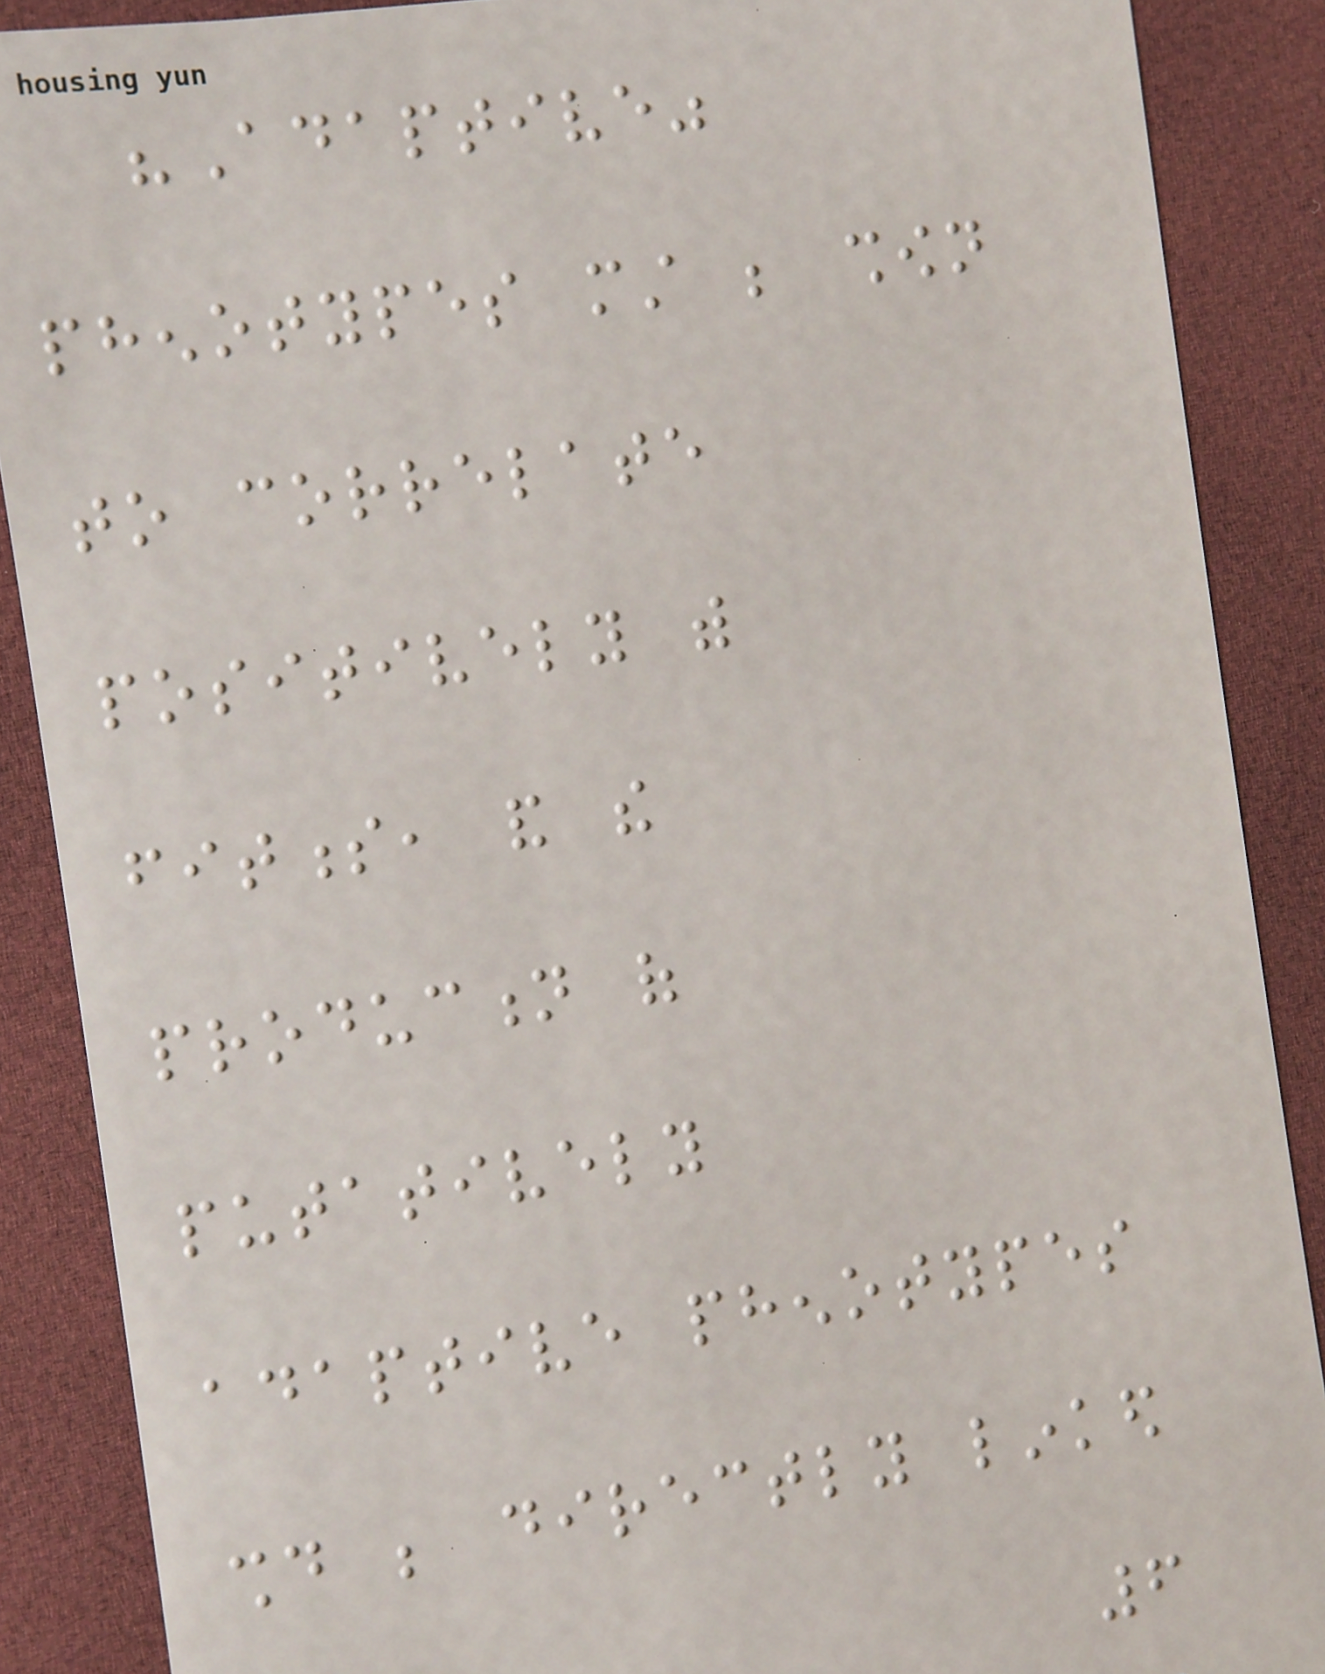"Adaptive"
phenotypes must be shown
to correlate
positively with
fitness, and the
production of
putatively
adaptive phenotypes
should be directly linked
6
